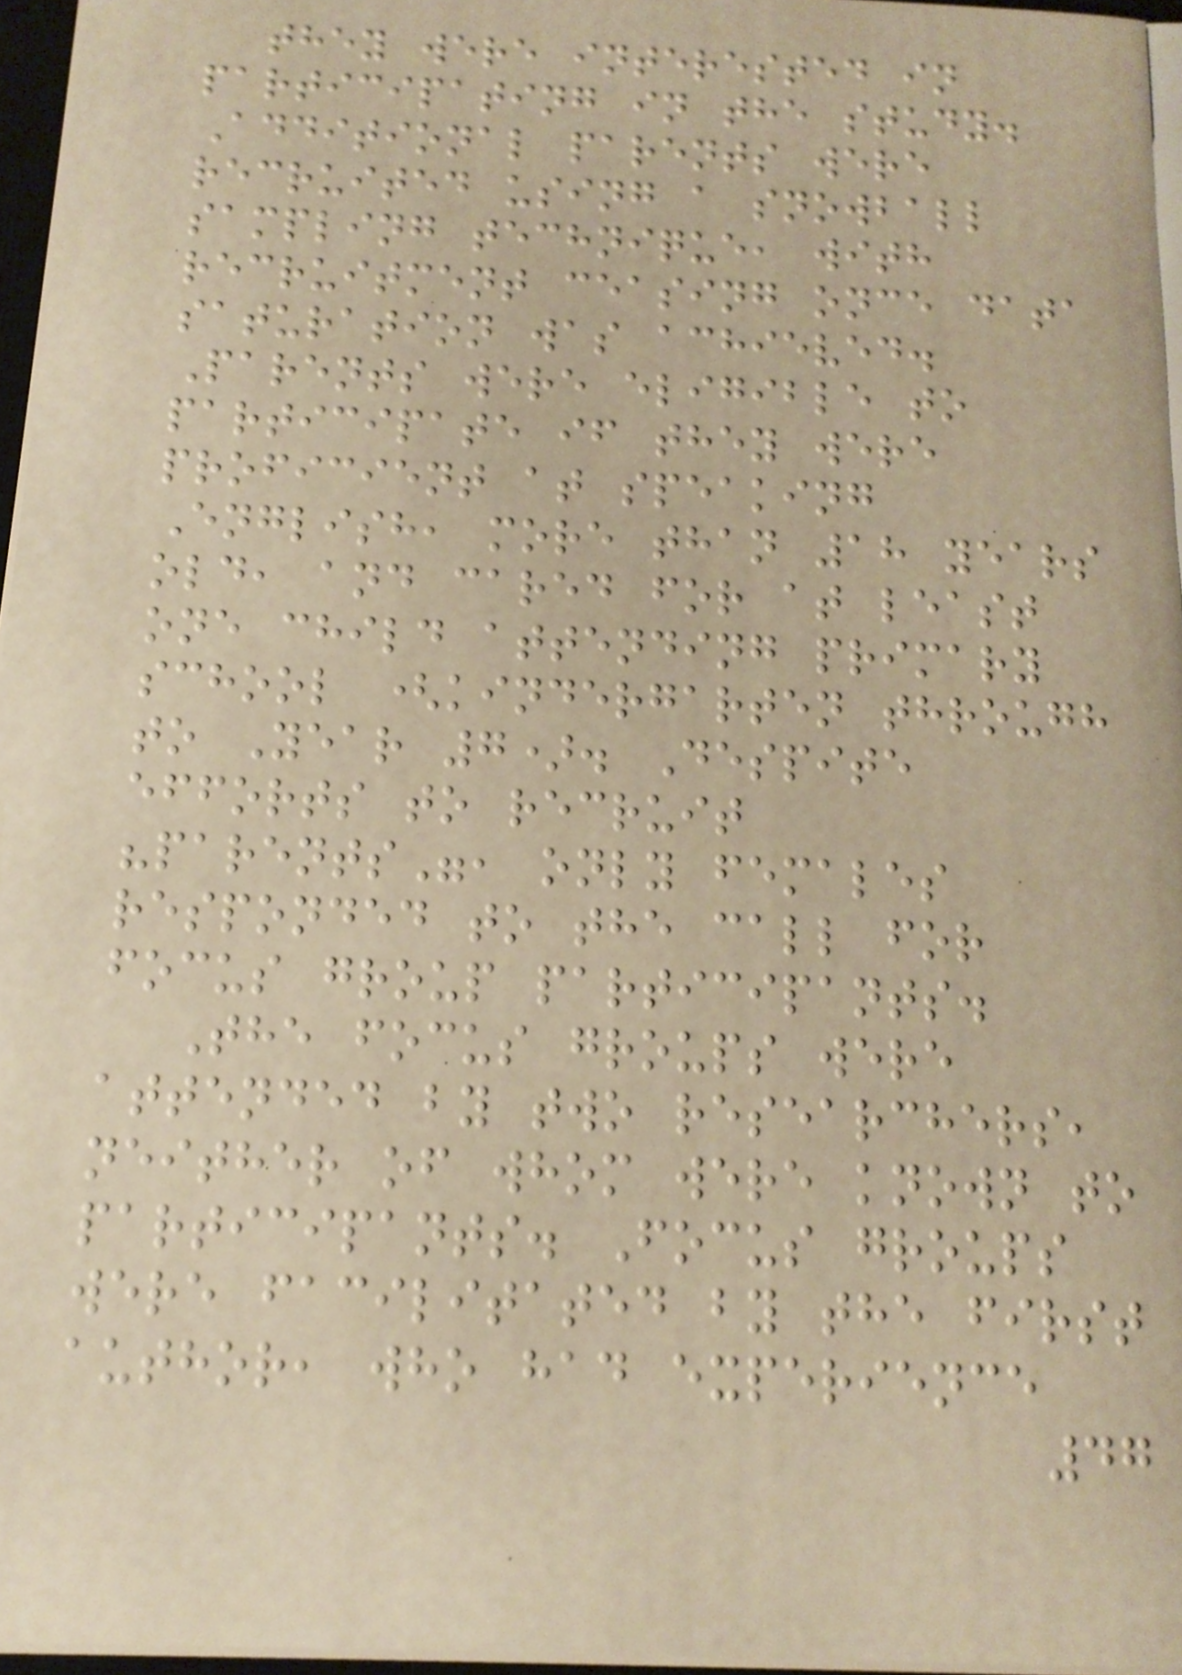they were interested in
participating in the study.
Additional parents were
recruited using a snowball
sampling technique, with
recruitment ceasing once data
saturation was achieved.
Parents were eligible to
participate if they were
proficient at speaking
English, more than 18 years
old, and cared for at least
one child attending primary
school (kindergarten through
to Year 7). Despite
efforts to recruit
"parents", only females
responded to the call for
focus group participants.
The focus groups were
attended by two researchers,
neither of whom were known to
participants. Focus groups
were facilitated by the first
author, who had experience
47
